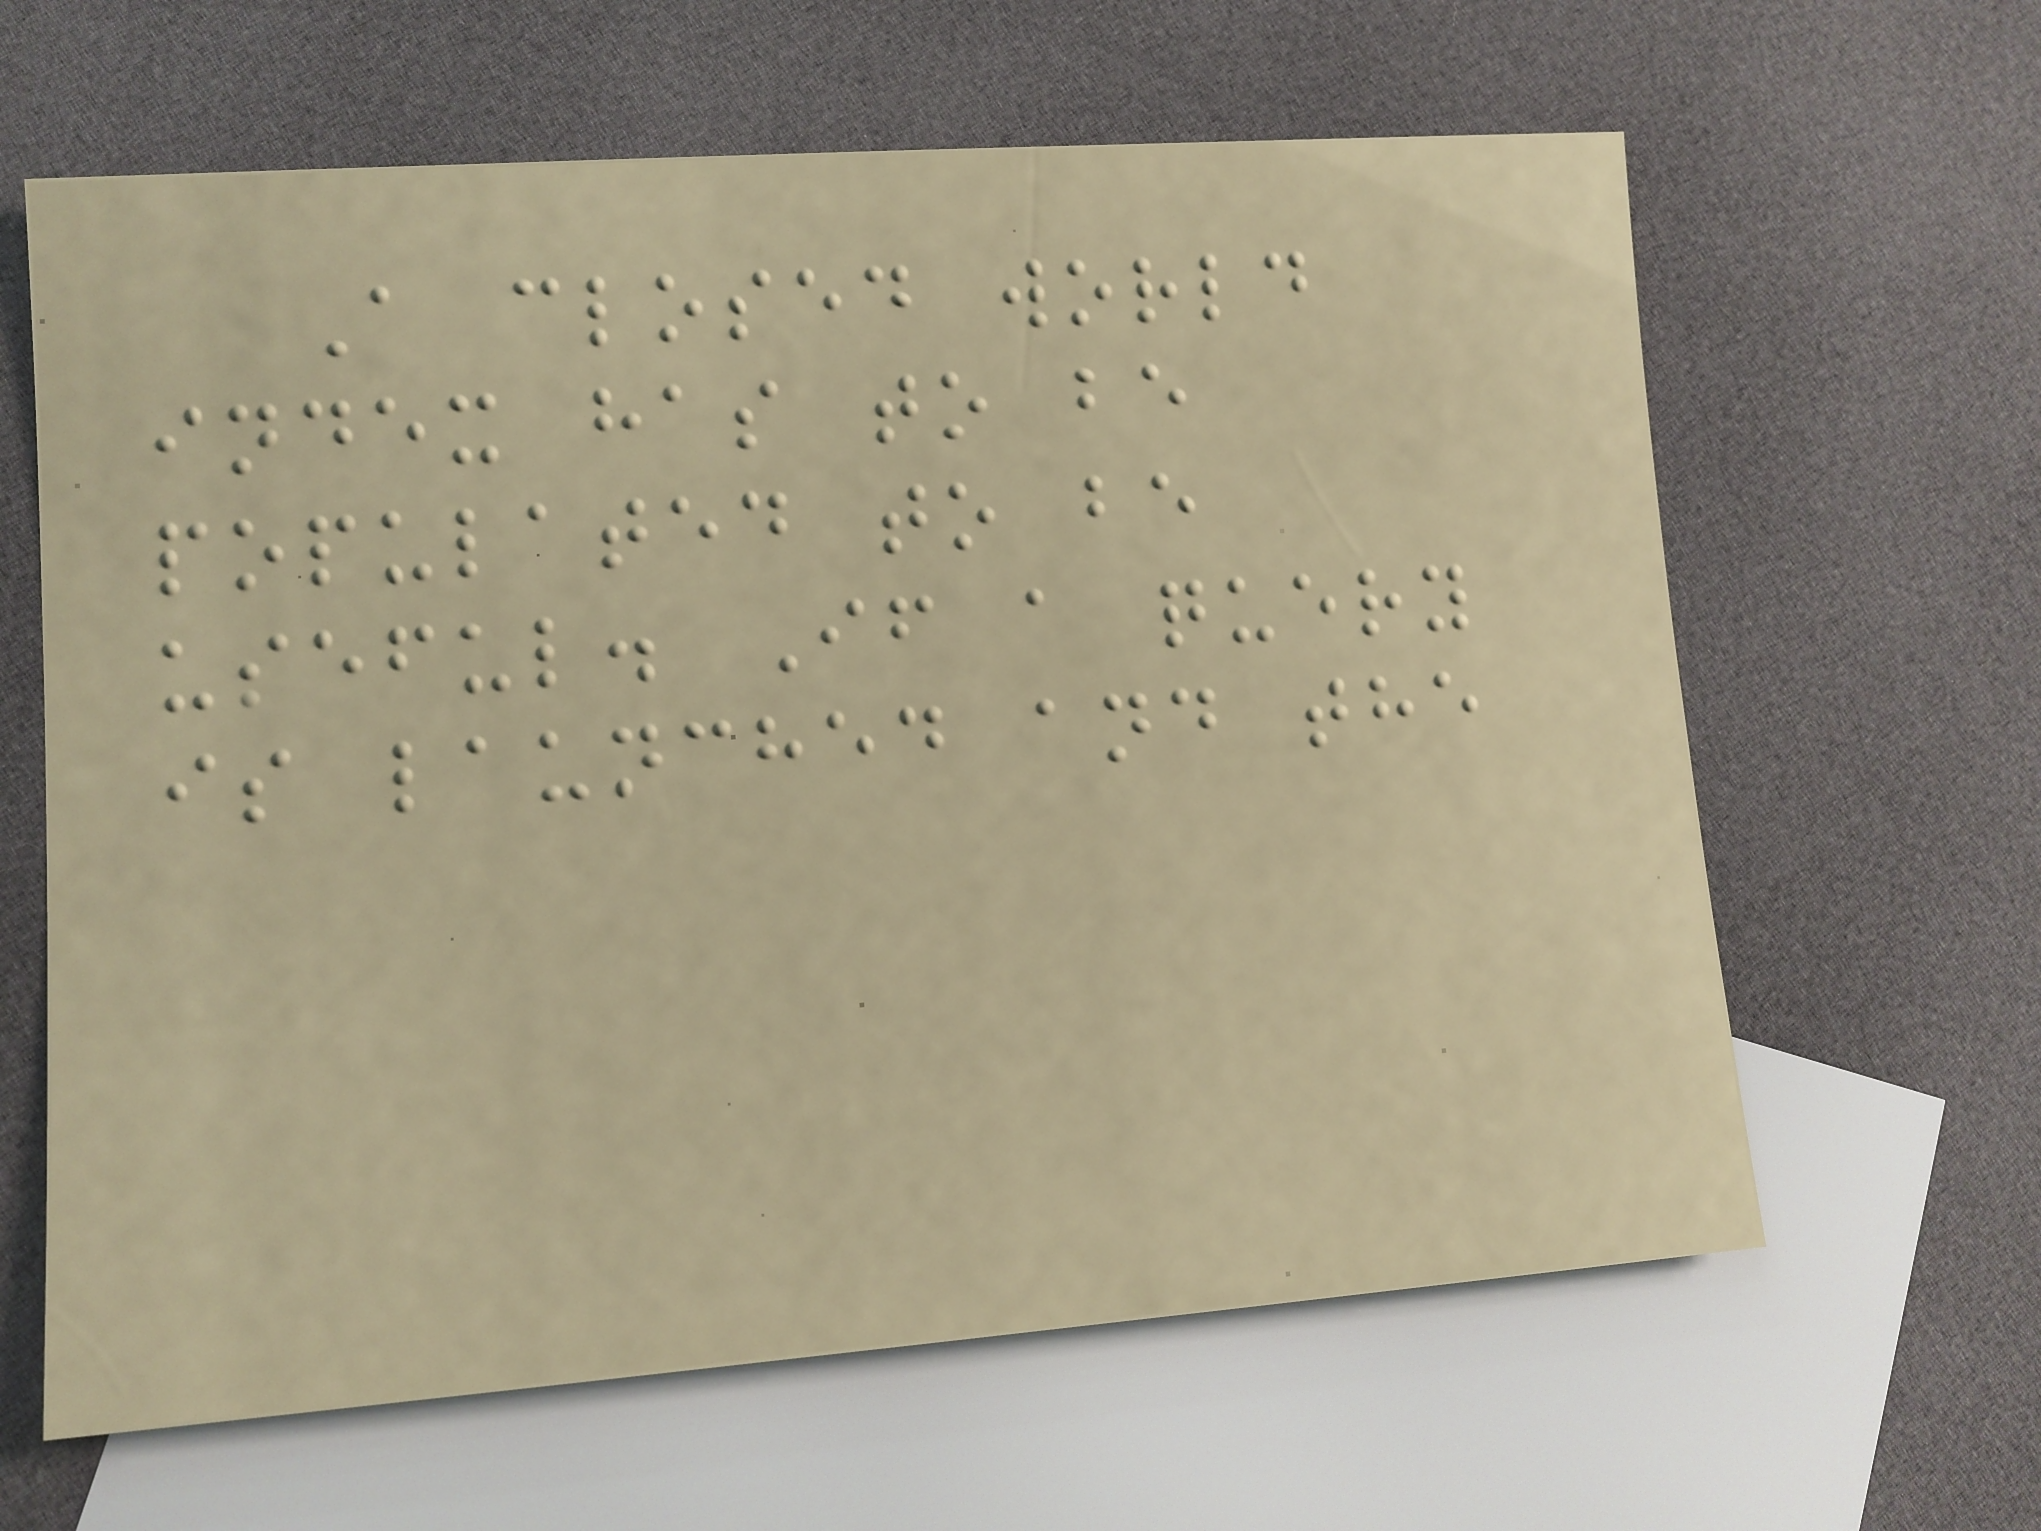A closed world
index has to be
populated to be
useful. If a query
is launched and the
